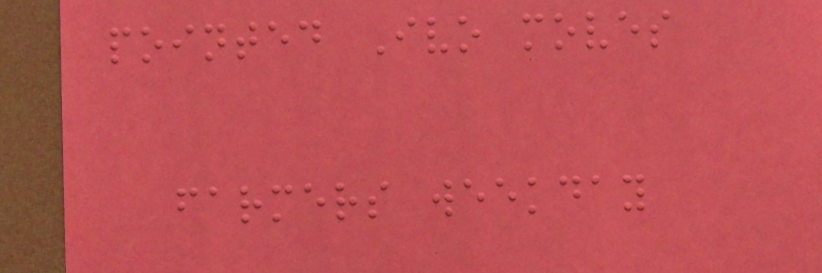pointed Ivo moves
farmers weekday
